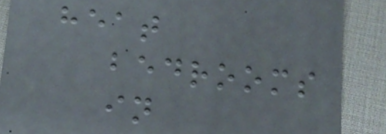heat
bedrooms
in
